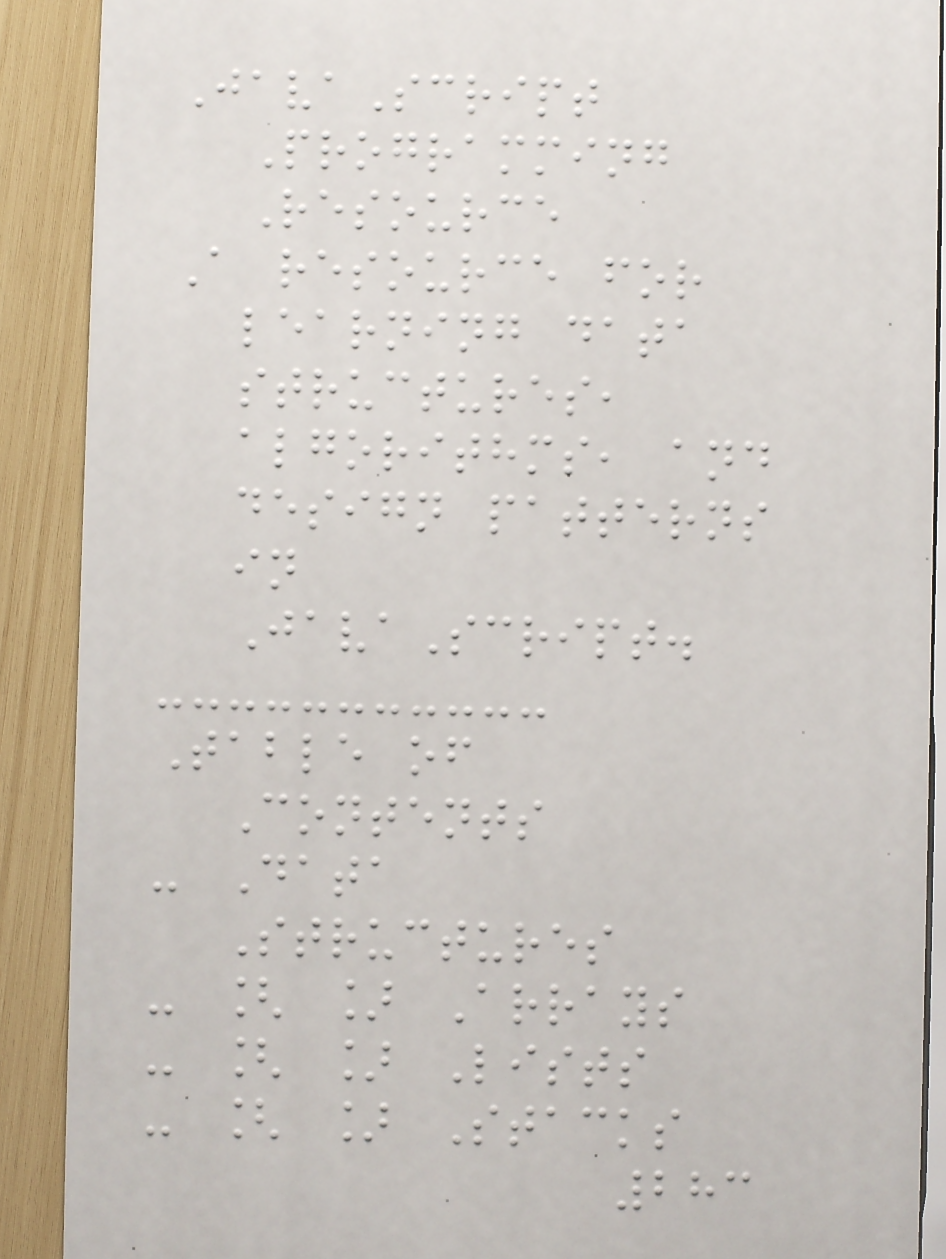JavaScript
Programming
Resource
A resource for
learning data
structures,
algorithms, and
design patterns
in
JavaScript.
Table of
Contents
- Data
Structures
- [ ] Arrays
- [ ] Lists
- [ ] Stacks
283
